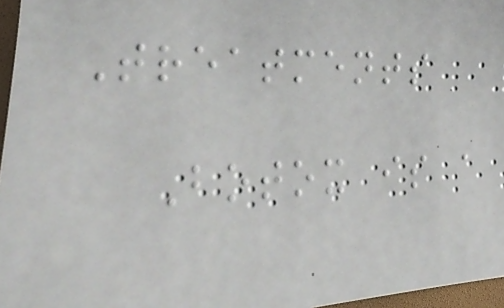Treatments
Botox is a
